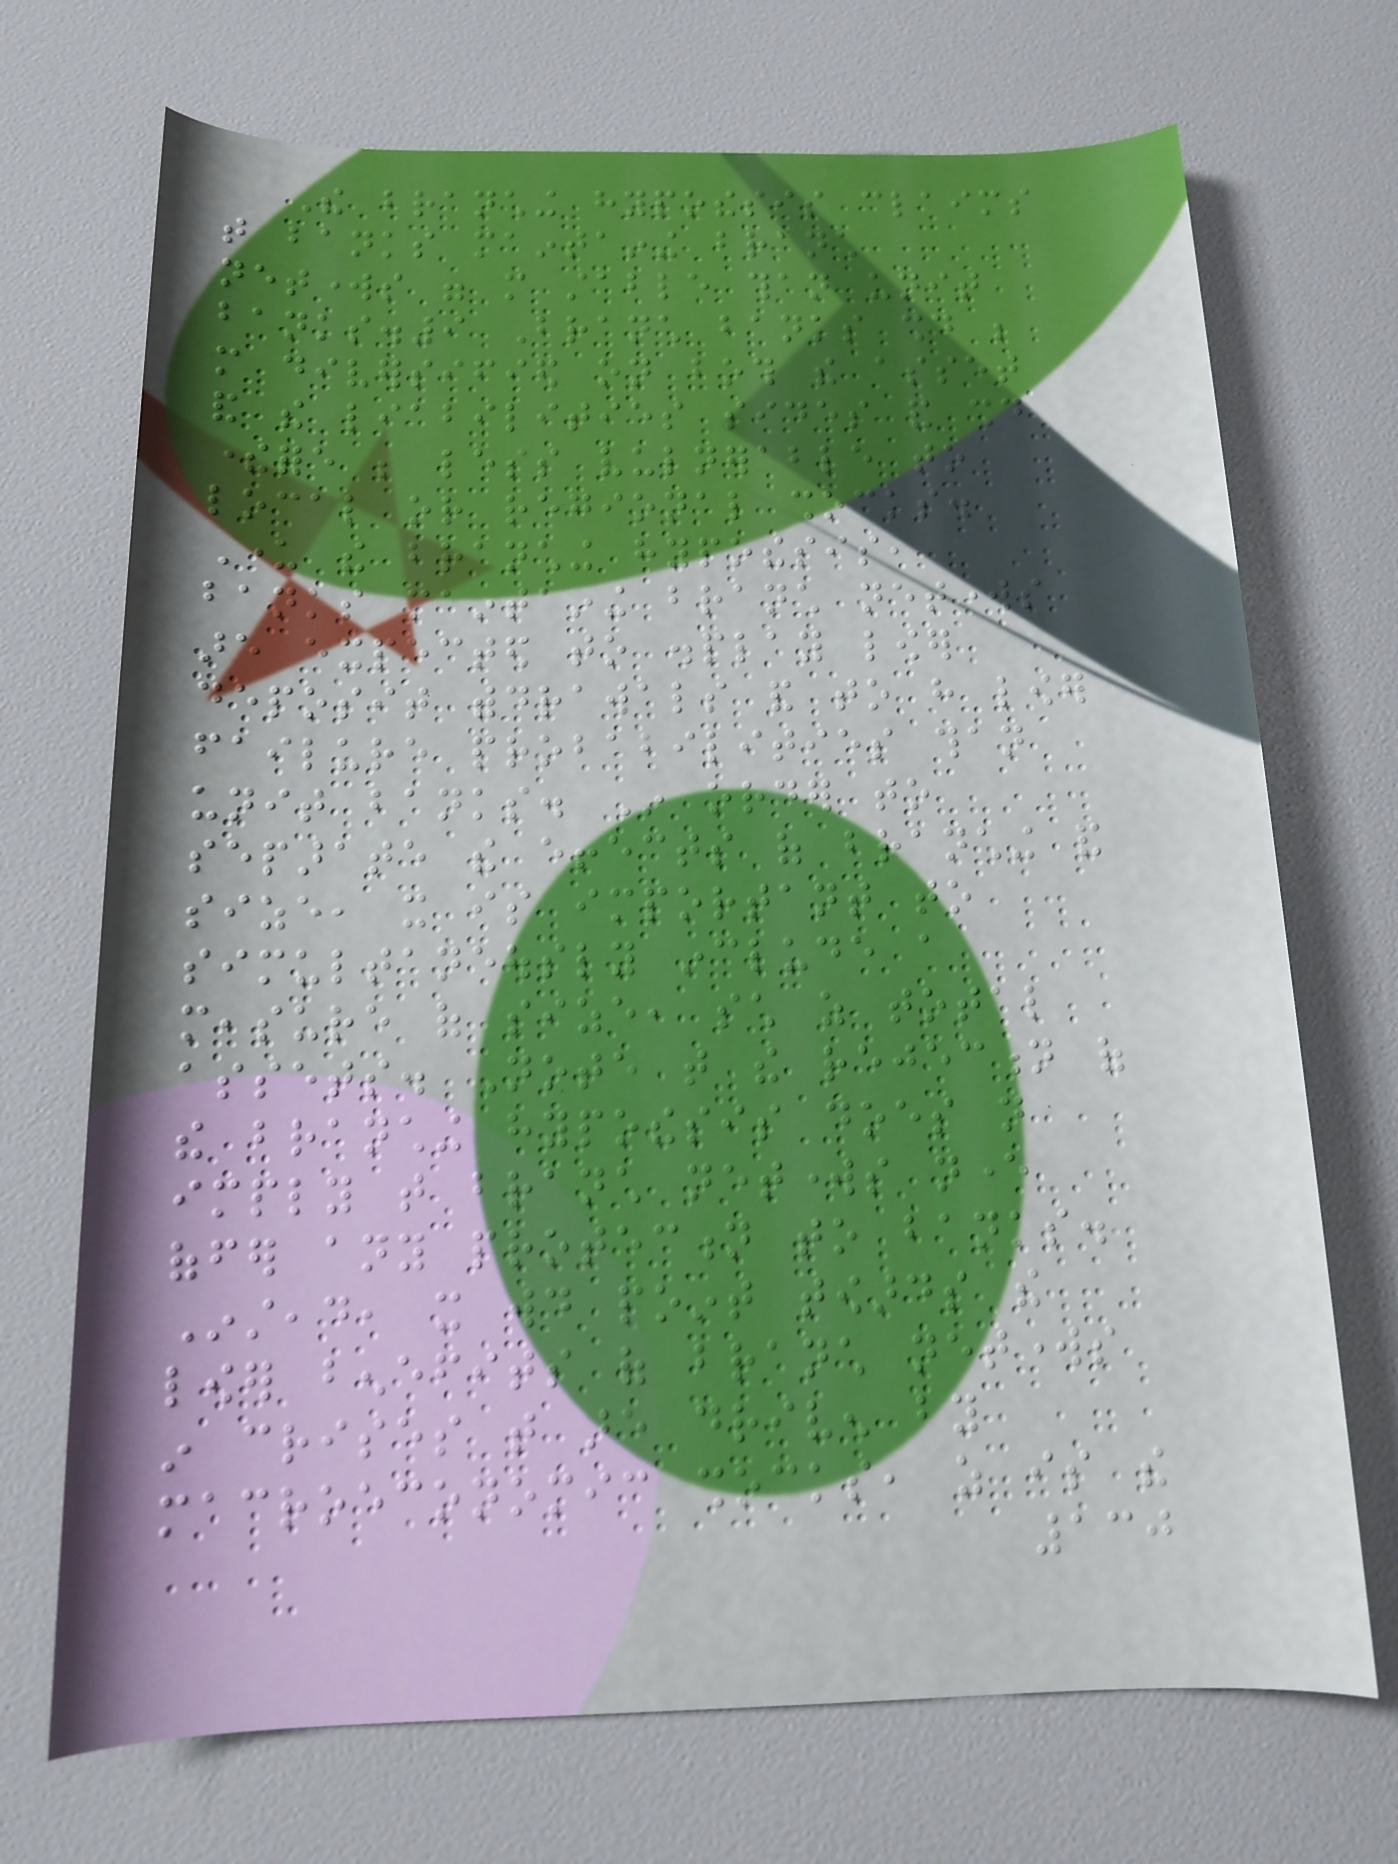The branching hypothesis claims
that banks maintaining branch
networks were more stable than unit
banks.9 Branch banks should be
more diversified on both the asset
and the liabilities sides and should
therefore be less vulnerable to
local or regional shocks.
Under the branching hypothesis,
banks maintaining branch networks
are expected to display lower
deposit withdrawals and to have lower
failure probabilities than
unit banks. In order to
separate the effects of branching and
size, it is important to
simultaneously include a
measure of size, such as total
assets. Note that the rejection of
the branching hypothesis does not
imply that branch networks never
offer any protection to banks.
Instead, it would point towards the
lower benefits of branch networks
in crises that are driven by
macroeconomic shocks, as is the
130
